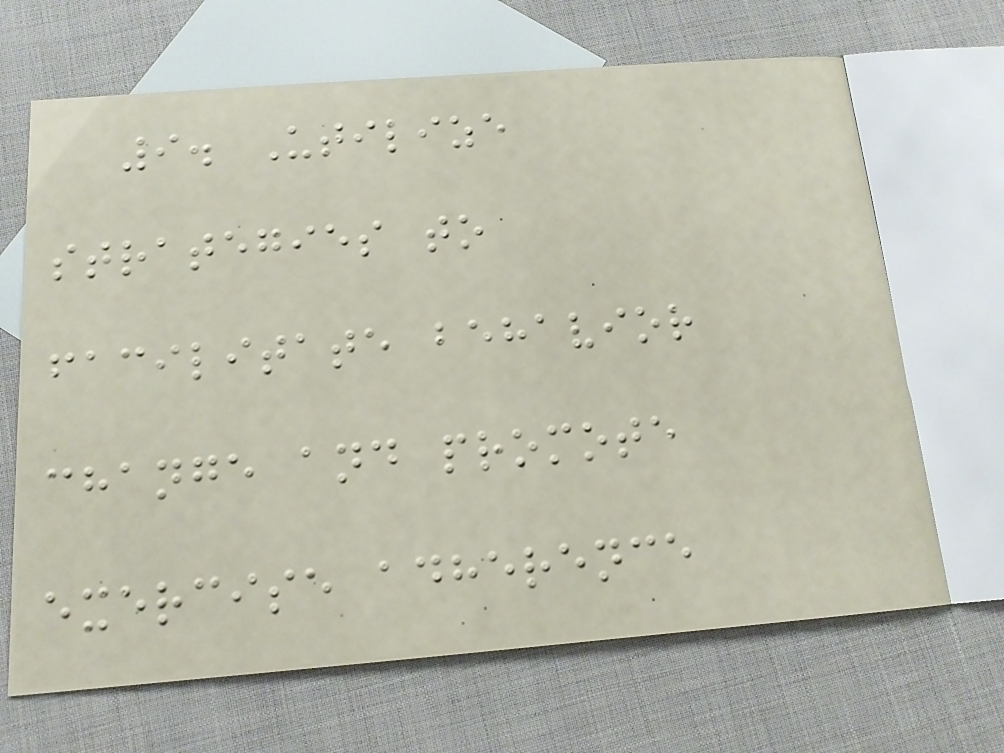9. Utilize
strategies to
facilitate behavior
change and promote
exercise adherence
